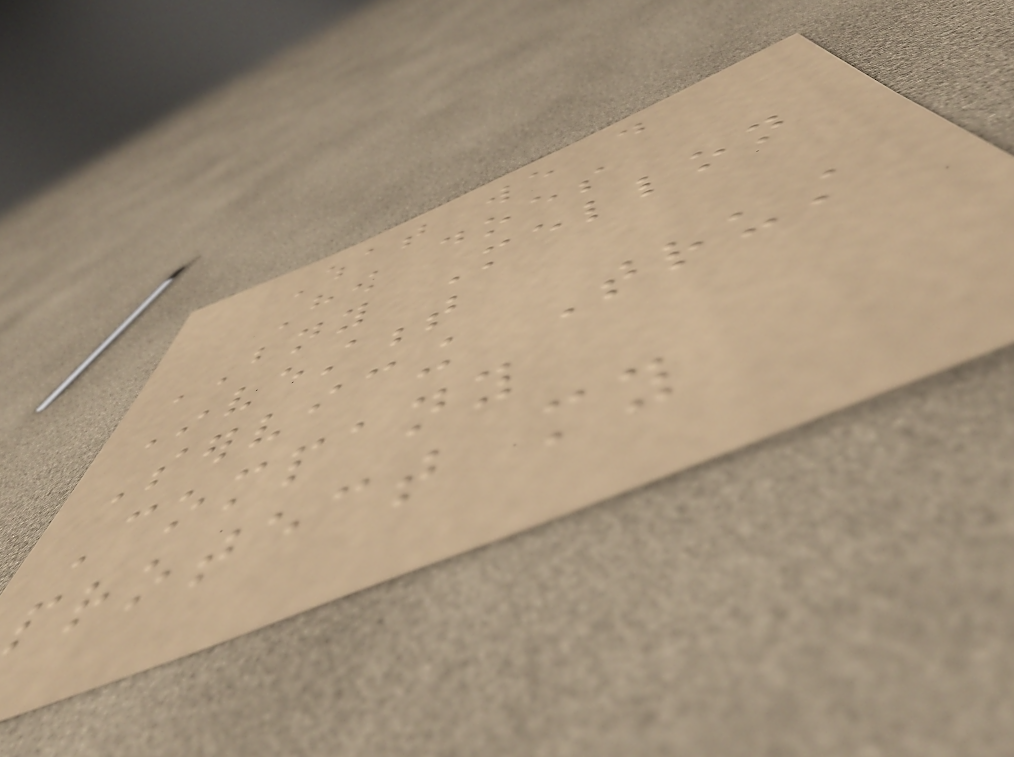What we do
How does
BNY Mellon
Investment
Servicing Trust
Company
protect my
